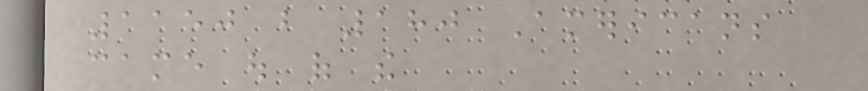1150 but 180 Americans
came out of the
